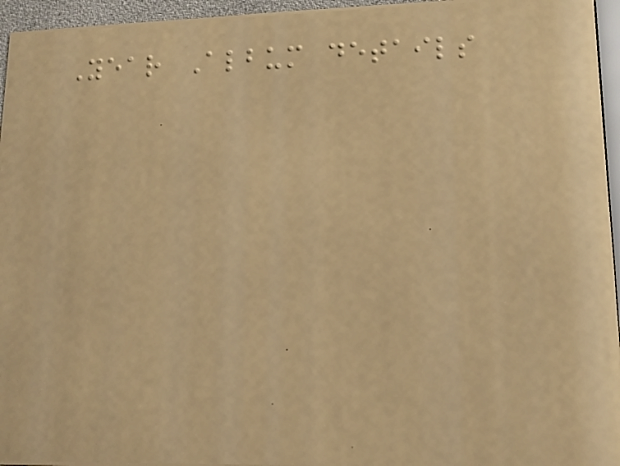Year Album details
